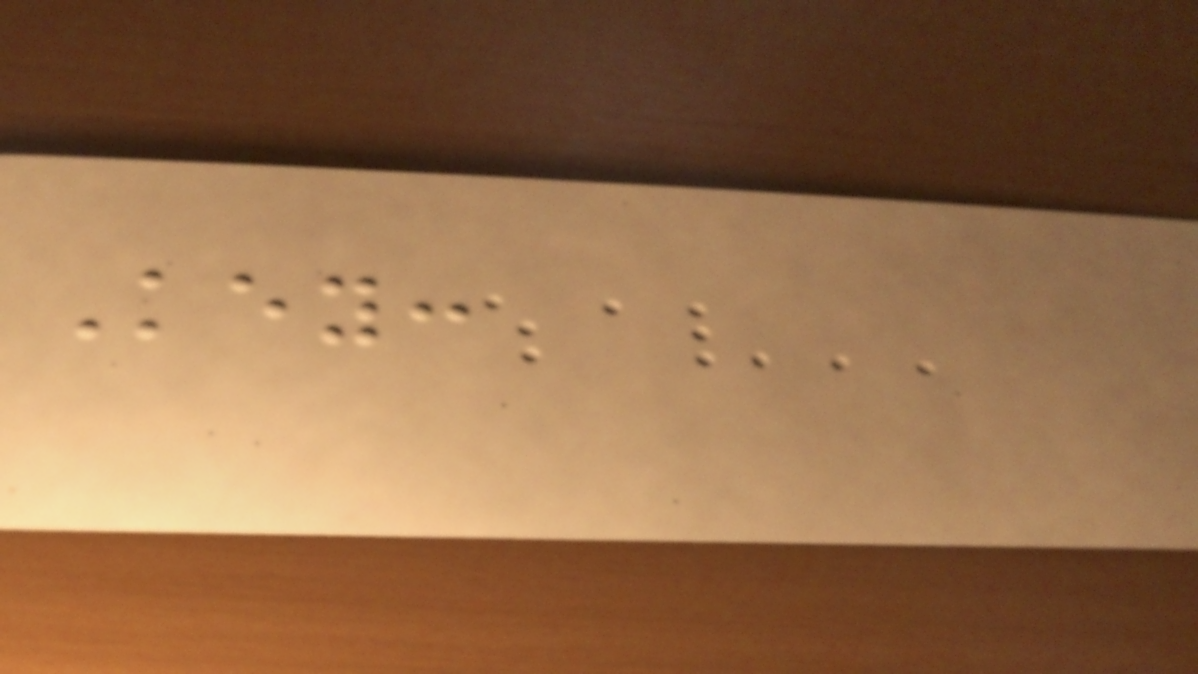Key:
